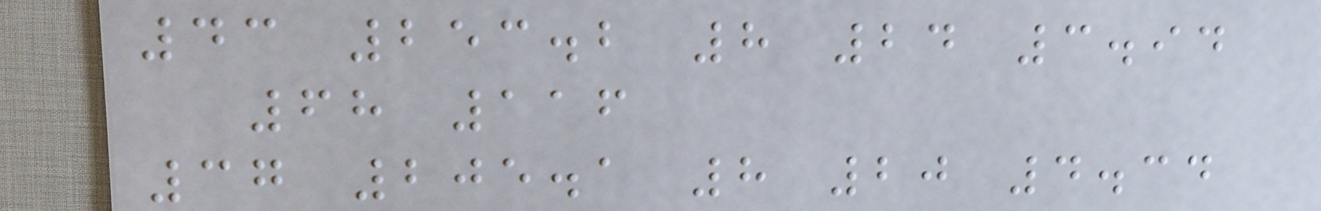43 253.2 8 24 3.94
68 116
37 205.1 8 20 4.34
